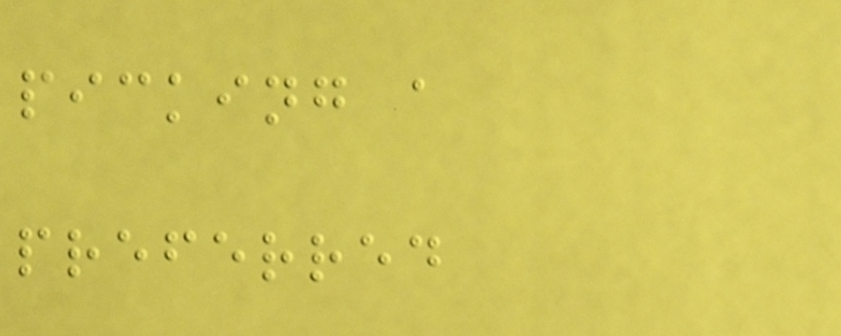picking a
preferred
